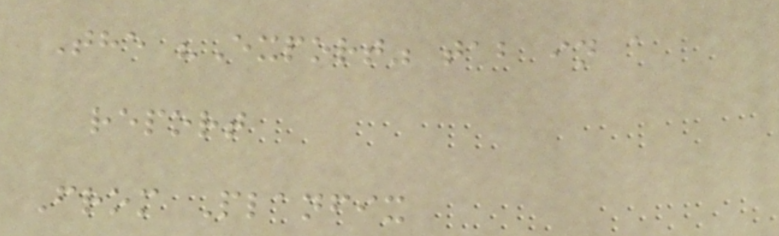The "Export" tab in a
report
From Planfix
